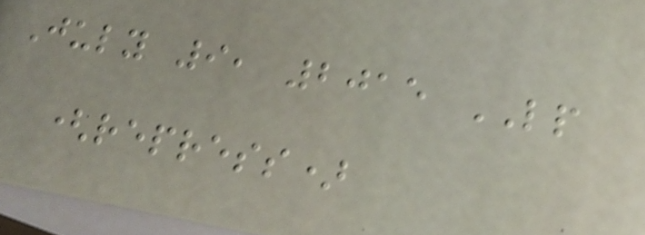July 9, 2015 LP
(repress)
